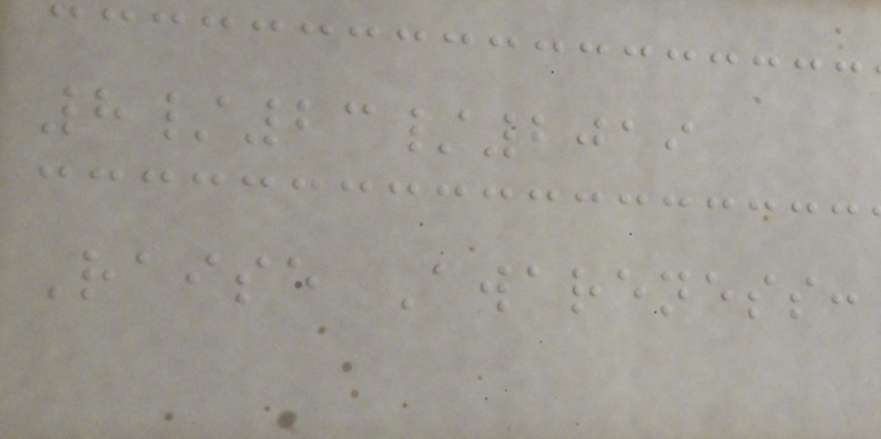8/23/2019
Raise Awareness:
